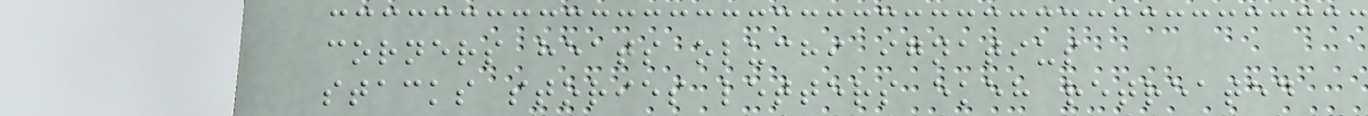corners heats oluchi ignatius
stacks stories letters ekeh retreated
